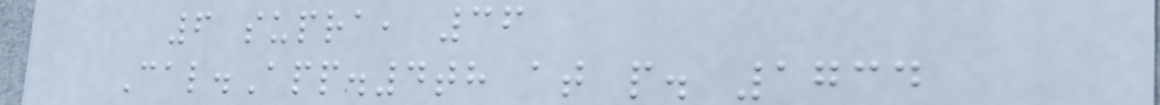6 supra, 36
Cal.App.4th at p. 1734
